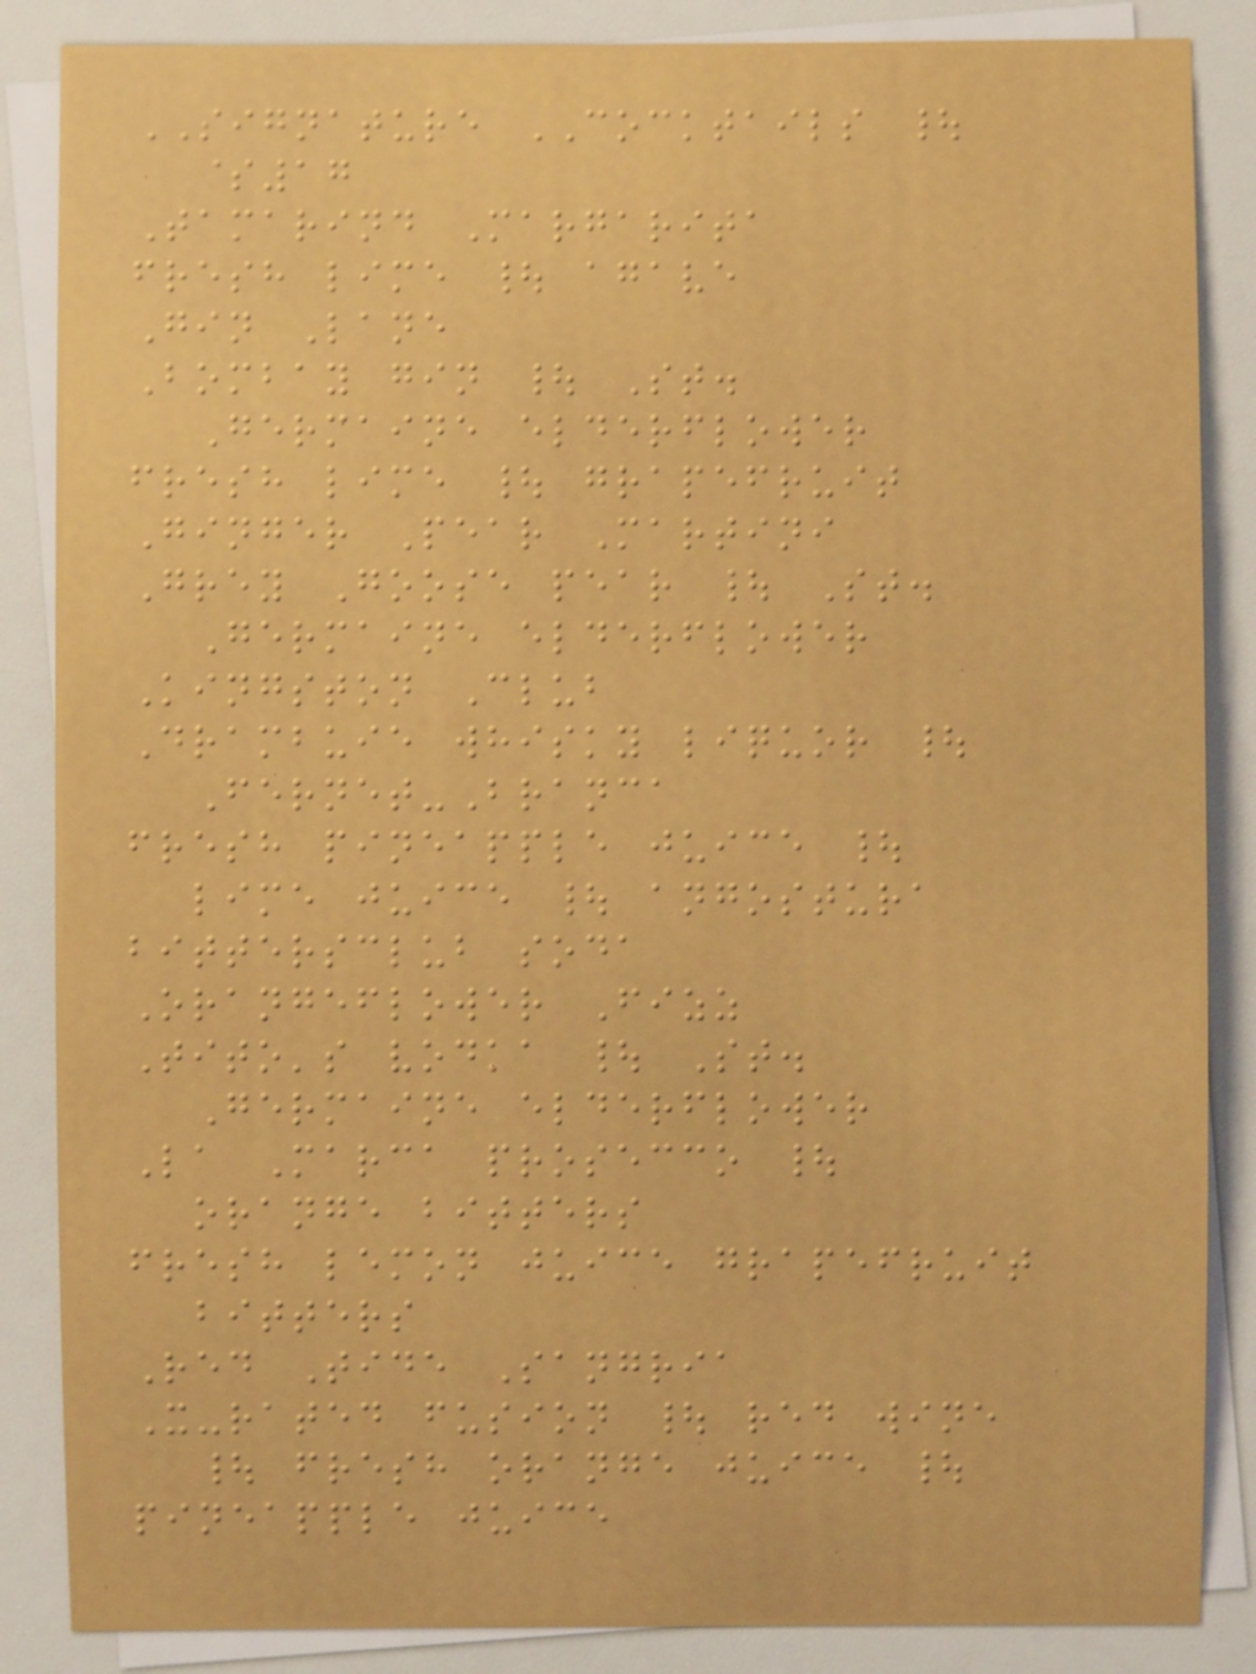SIGNATURE COCKTAILS |
$17
Tamarind Margarita
fresh lime | agave
Gin Lane
Bombay gin | St.
Germaine elderflower
fresh lime | grapefruit
Ginger Pear Martini
Grey Goose pear | St.
Germaine elderflower
Kingston Club
Drambuie whisky liquor |
Fernet-Branca
fresh pineapple juice |
lime juice | angostura
bittersclub soda
Orangeflower Fizz
Tito's vodka | St.
Germaine elderflower
La Marca prosecco |
orange bitters
fresh lemon juice grapefruit
bitters
Red Tide Sangria
X-rated fusion | red wine
| fresh orange juice |
pineapple juice
